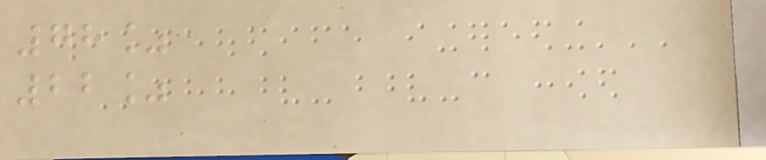78%
22%
